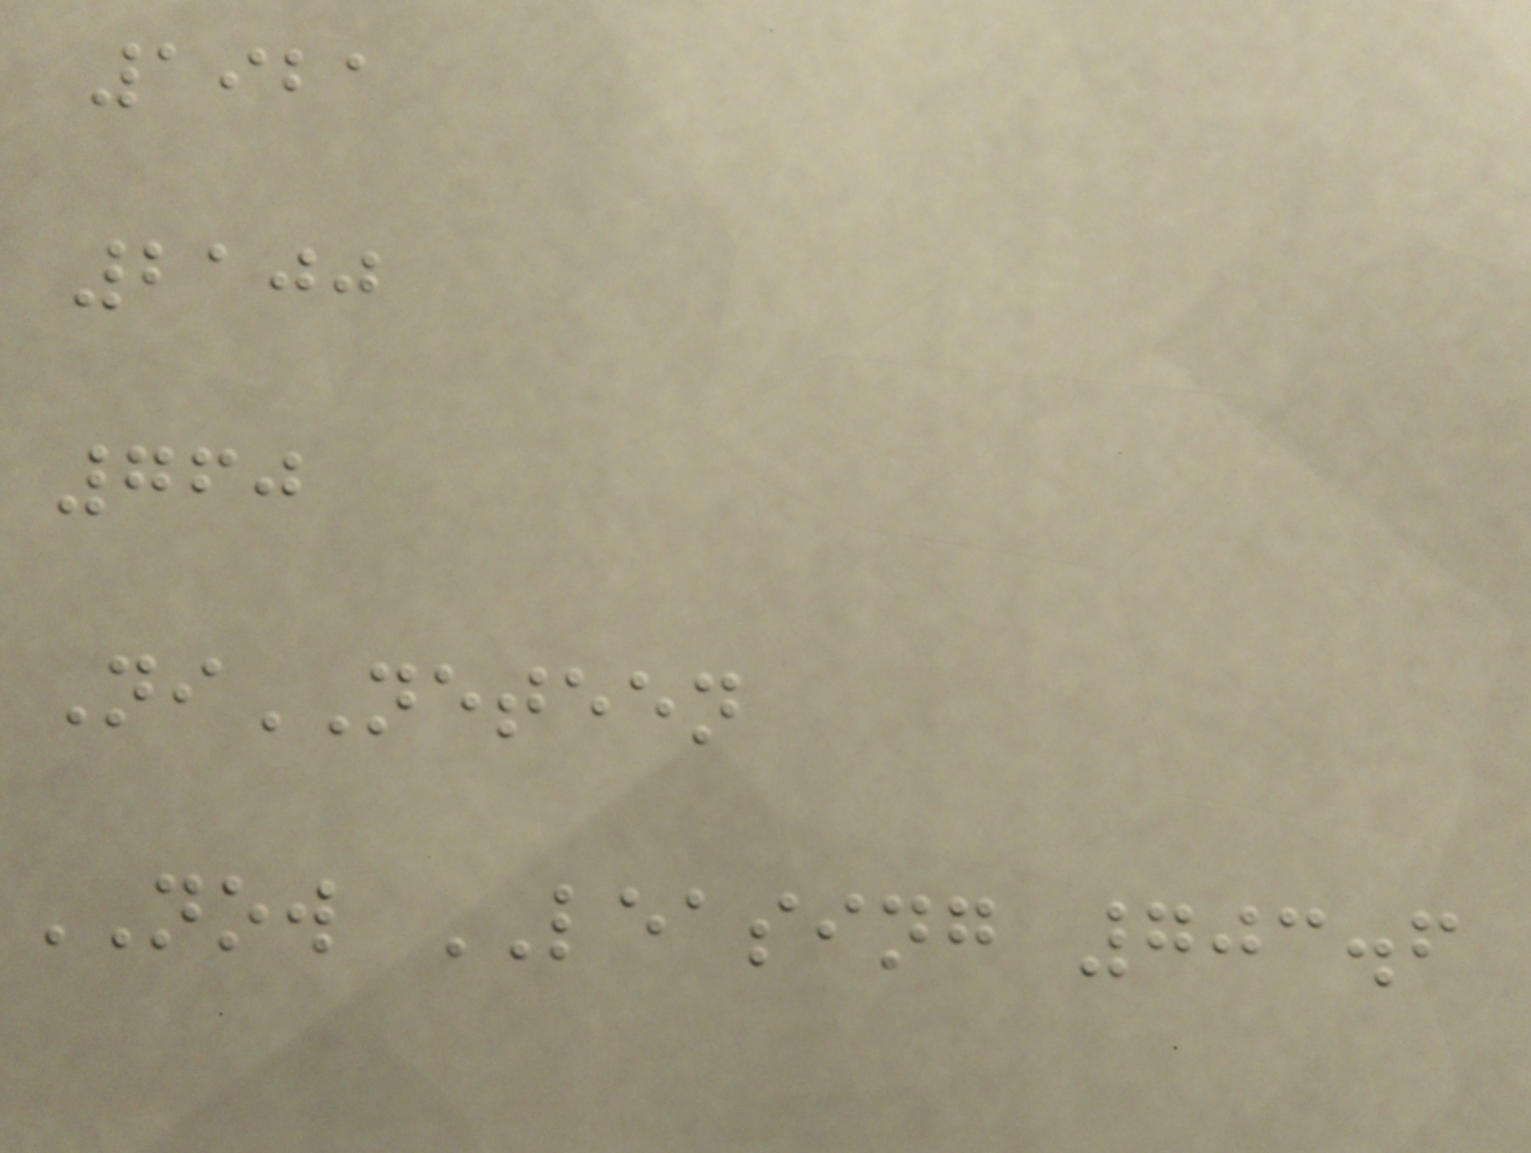1921
2100
760
NiNETEEN
NOW LEASING 703.6
